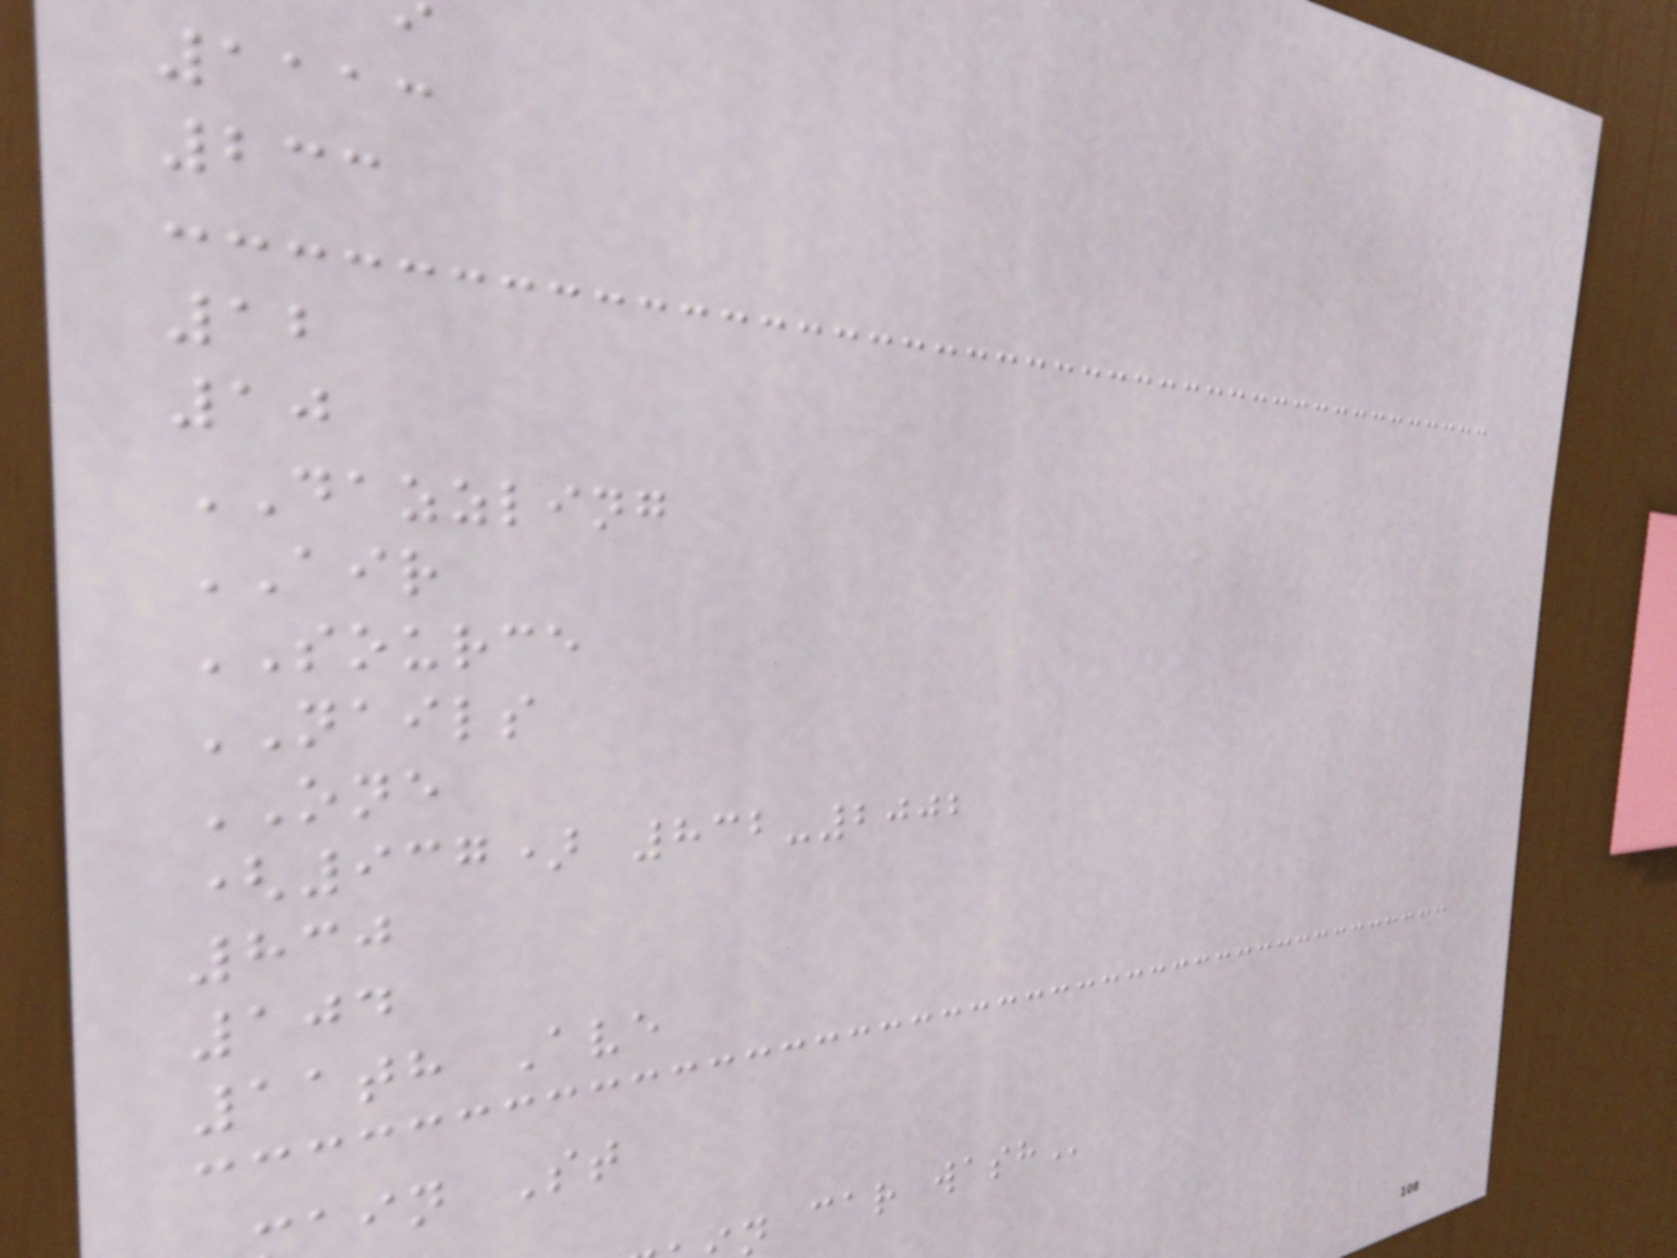1113
233
12
10
DAZZLING
AIR
SOURCE
NAILS
ONE
(937) 832-2002
830
104
11th Ave
ain St
